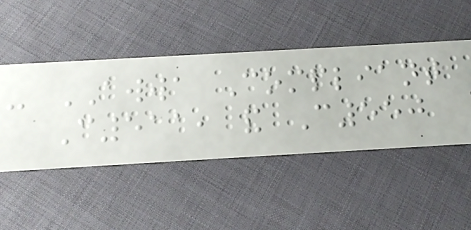- AWWA Compliant
C511, and C550
